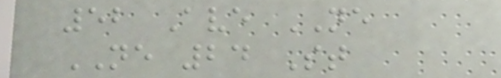52 Ave NE
NE 24 St
